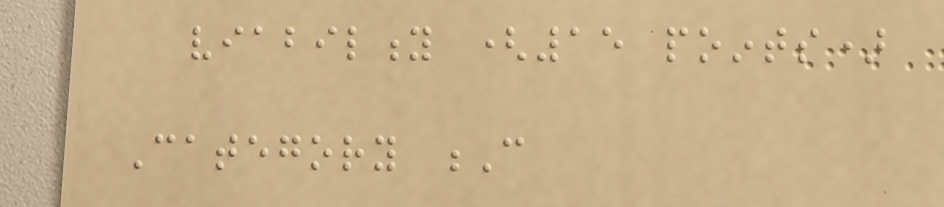viability (15 points)
Category C
